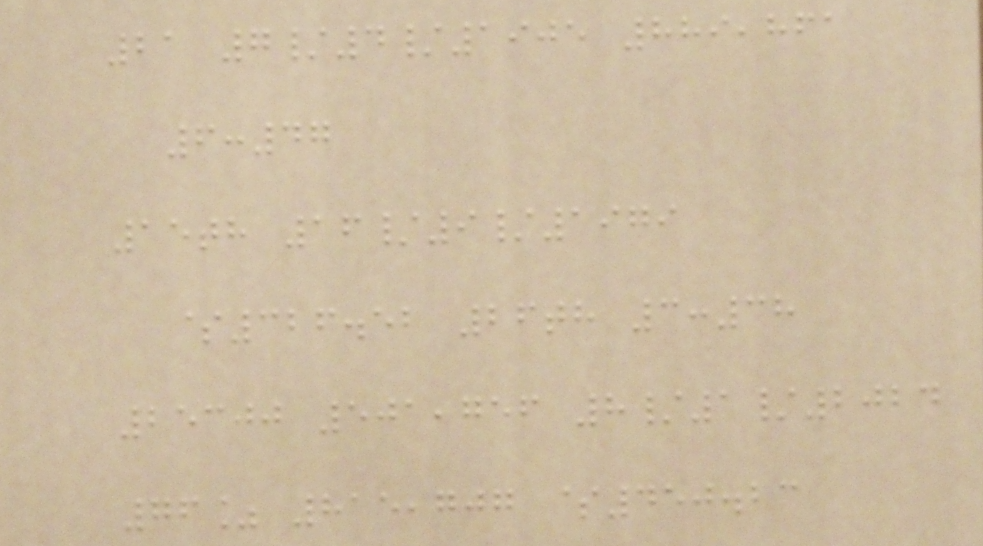21 7/4/1905 889,861
6:47
15th 16/9/1979
$326.52 26th 3:38
25300 501,756 8/1/2024
76% 815,707 $450.23
